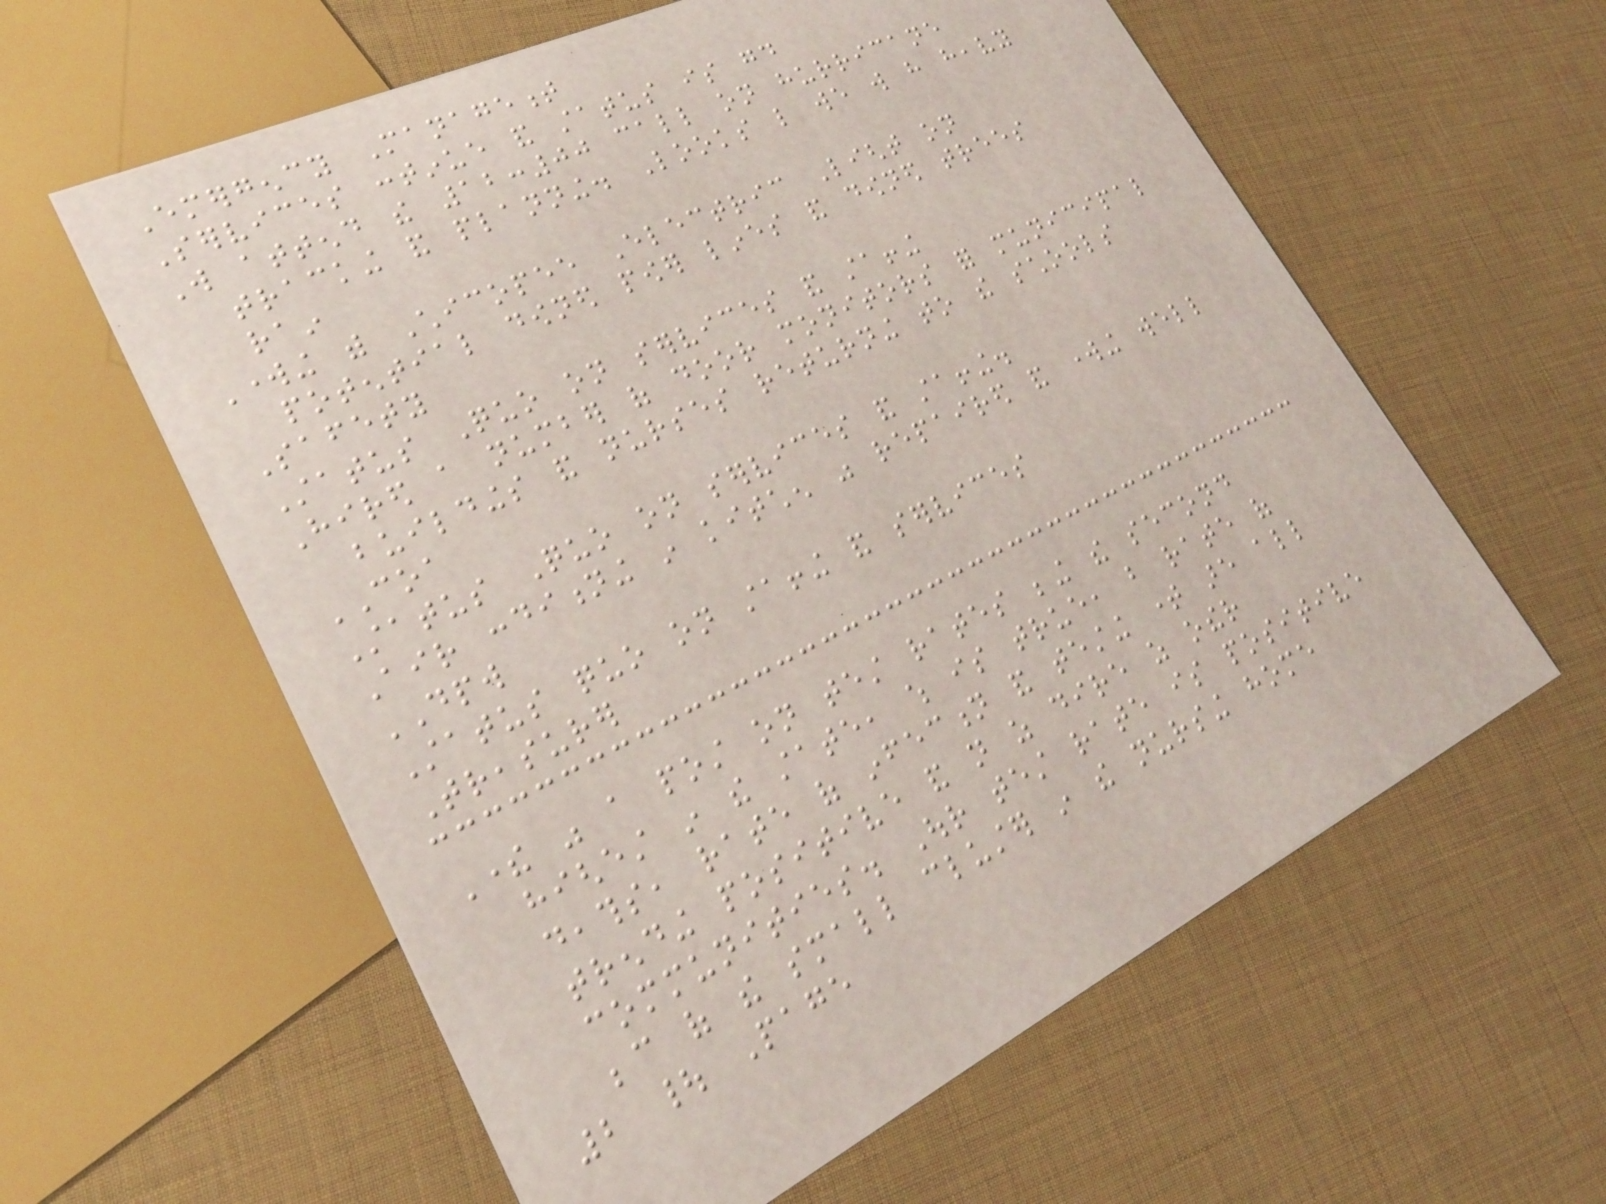Emergency Management
Services continue and status is good
Will attend the 12:00 call on hurricane
tracking and planning. Looks like we will have heavy
rain
Working with Chicopee Electric Light on
potential downed power lines and downed trees
Safety
Status Quo on services and staffing
Hired a number of door monitors for municipal
buildings and nurses returning to the schools
COA
Status Quo on services and staffing.
Air conditioning in kitchen was repaired and working well
DPW
Status quo on staffing and services
Treasurer
There was a post on test rates being the second
highest in the state, which is true, but rate of
deaths, rate of infection and testing time are all
trending positive and not as dire as other
communities. Our test rate is positive
because of the small cluster in the nursing home
2 | Page
